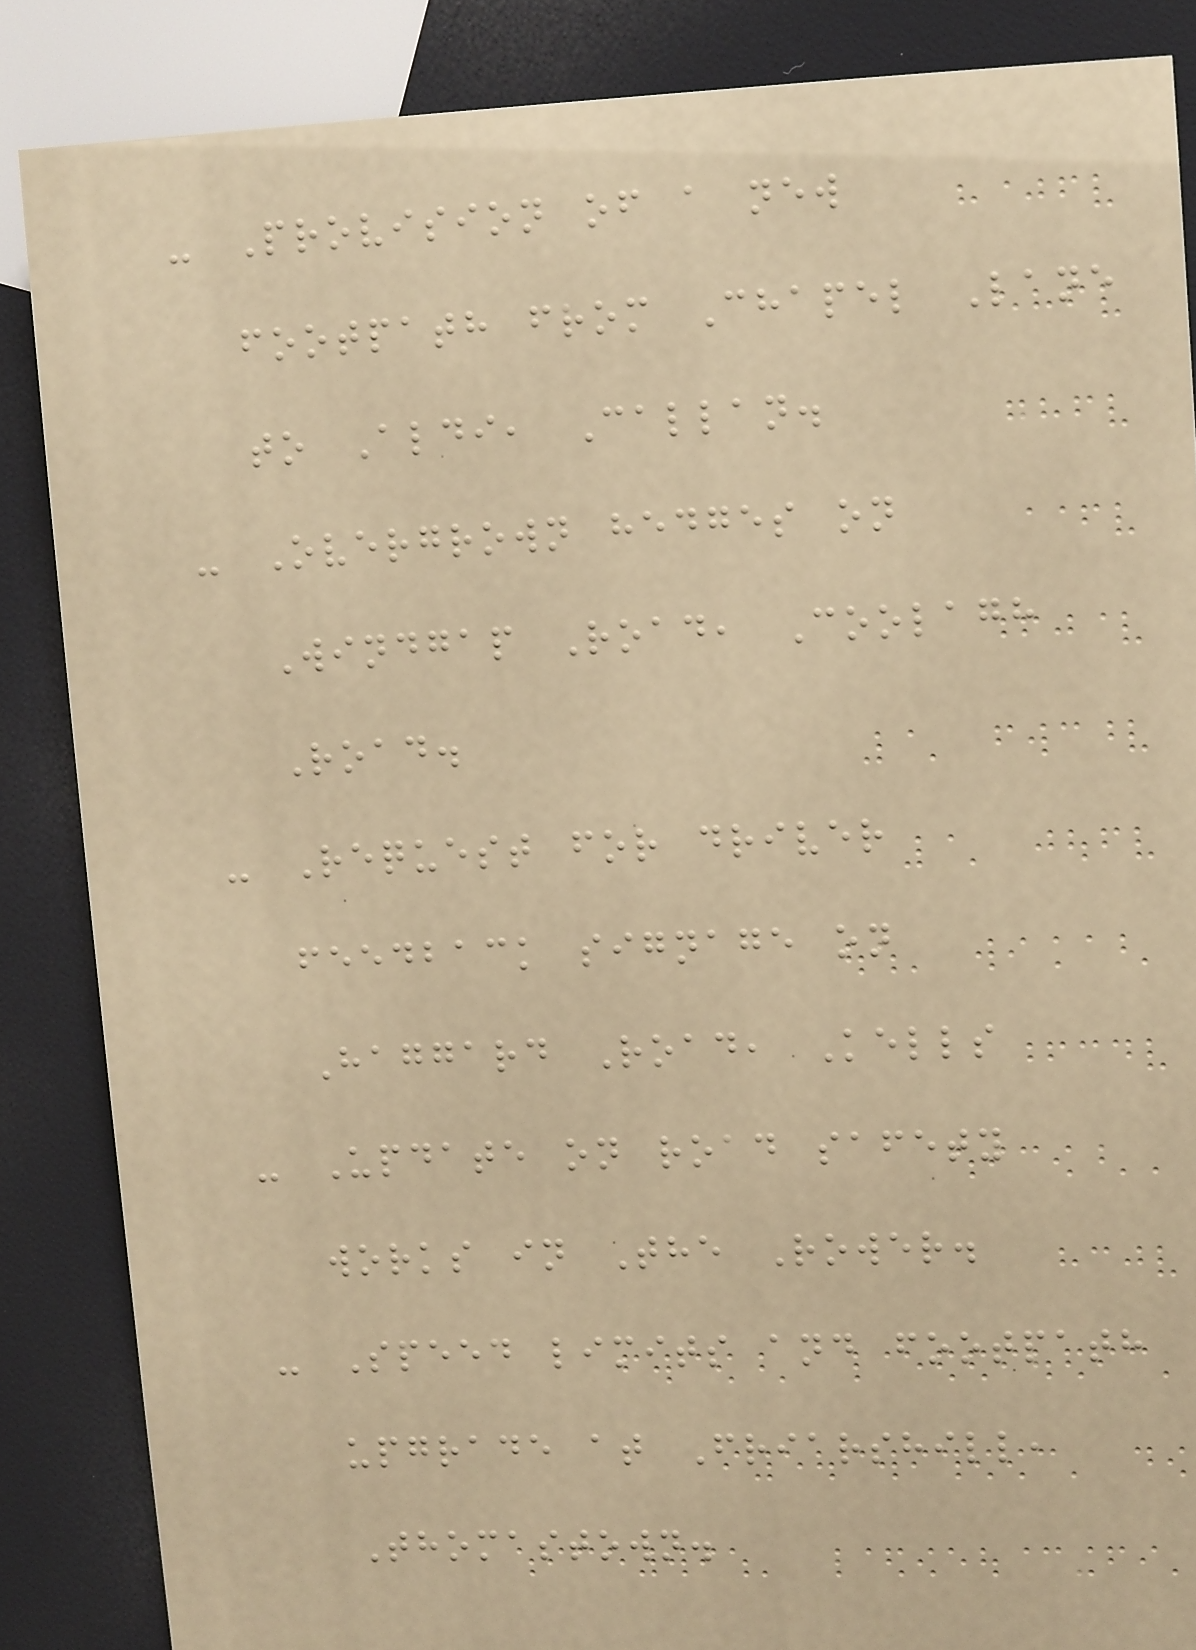- Provision of a new
footpath from Chapel Lane
to Aldi, Callan.
- Overgrown hedges on
Windgap Road, Coolagh
Road.
- Request for driver
feedback signage on
Haggard Road, Kells
- Update on road safety
works in The Rower.
- Speed limits and footpath
upgrade at Friarshill,
Thomastown.
